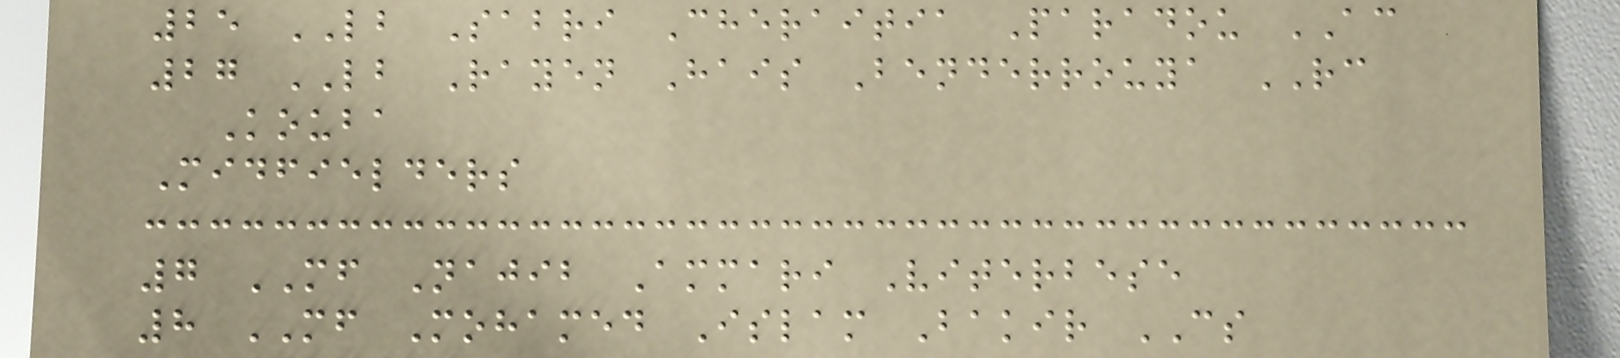25 LB Sabri Cheraitia Paradou AC
27 LB Rayen Hais Benderrouya RC
Kouba
Midfielders
7 MF Najib Ammari Viterbese
8 MF Mohamed Islam Bakir CS
